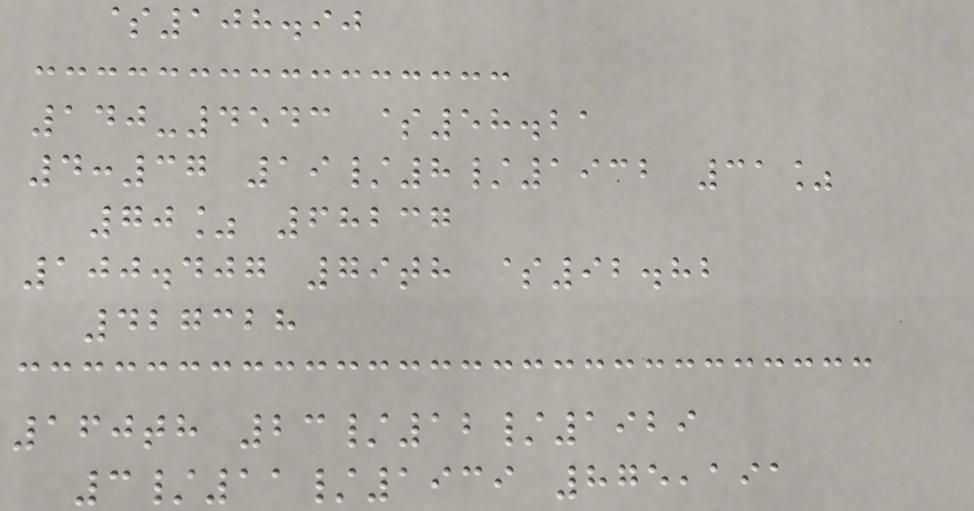$108.90
140-4543 $58.21
4:37 19/8/1932 31%
70% 68237
100.407 79th $92.82
427328
160th 23/12/1929
3/11/1939 875,191
